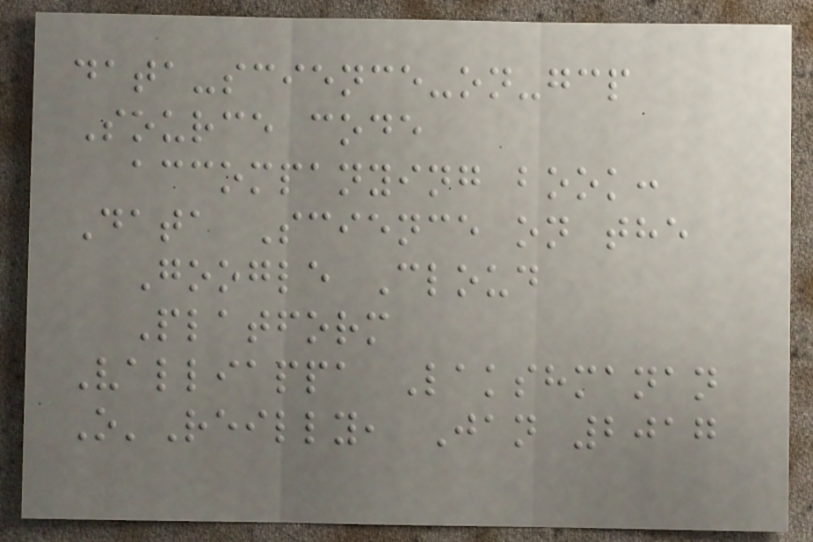data-science-on-gcp
Source code
accompanying book:
Data Science on the
Google Cloud
Platform
Valliappa Lakshmanan
O'Reilly, Jan 2017
